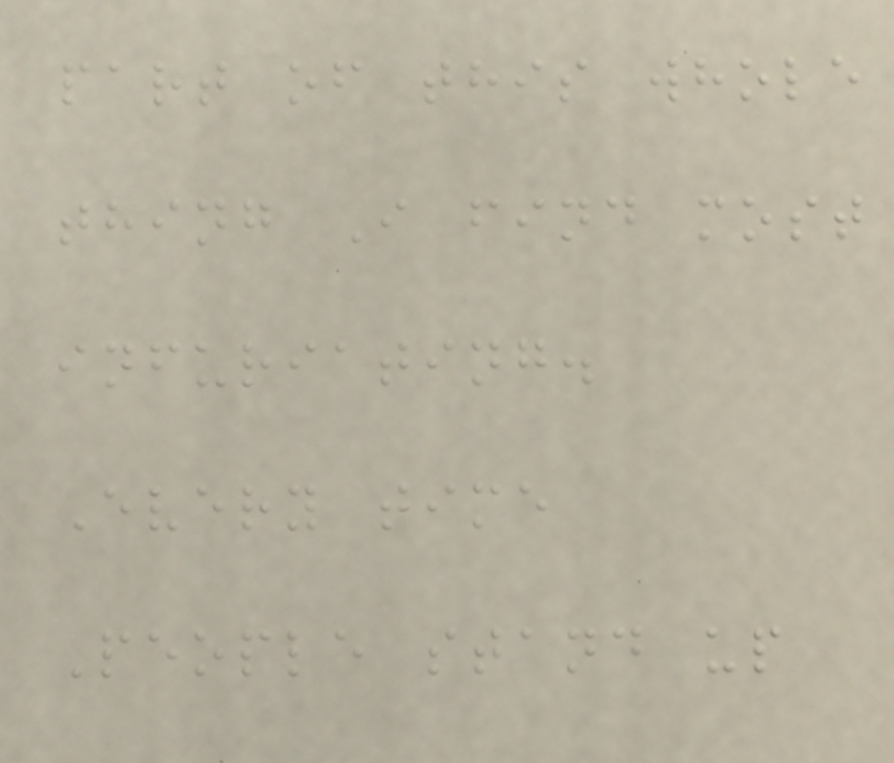part of this whole
thing I find most
infuriating.
Every time
People stand up
